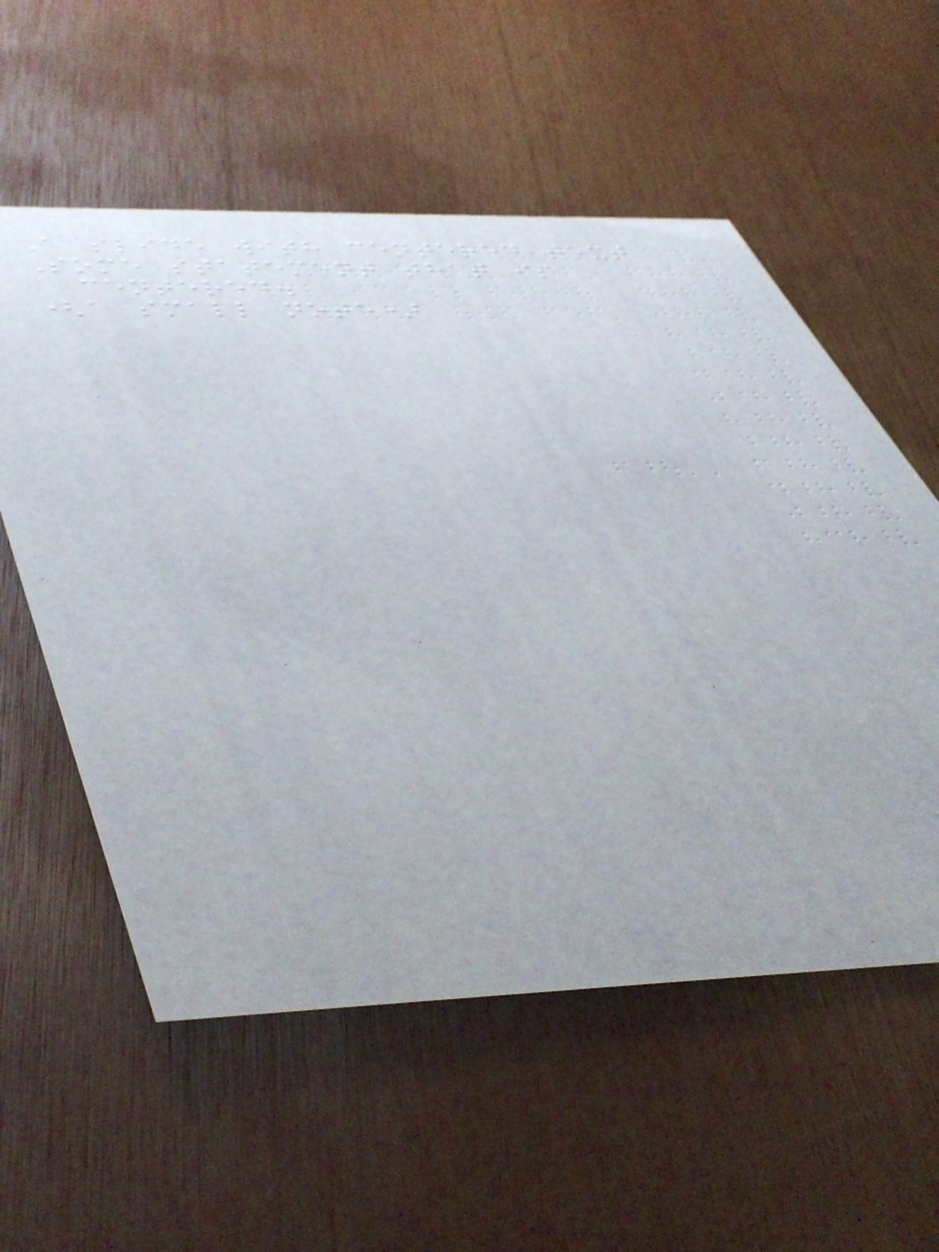A slide with centered text
Some statement that is
centered.
(a small note)
